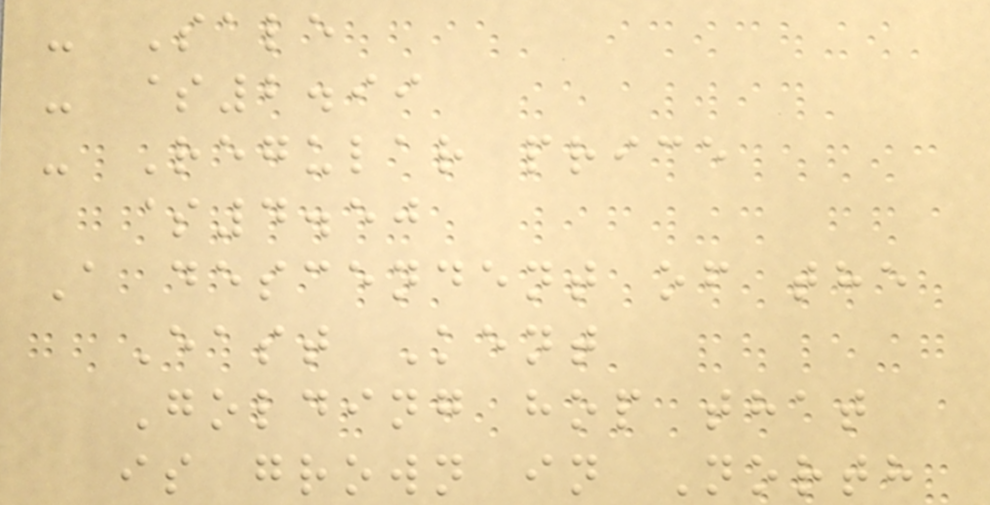- Sale
- $2.99
- Regular price
$4.50
A descendent of the
East Kent
Golding hop that
is grown in North
